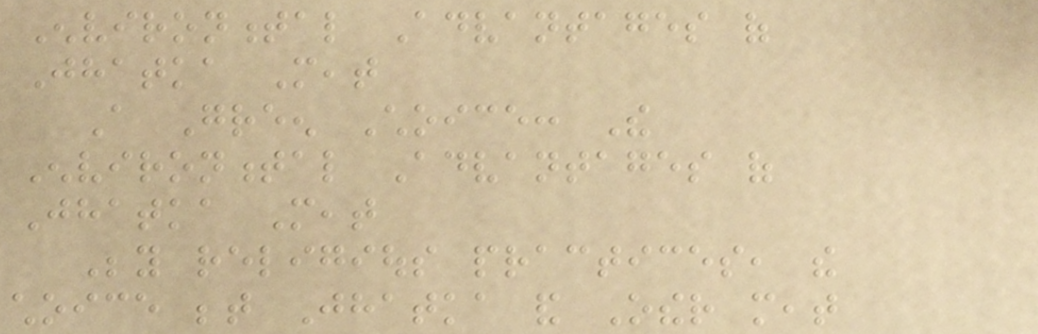Environmental Advantages of
Jhatka Meat
A Green Choice: The
Environmental Advantages of
Jhatka Meat
Beyond religious practices, the
choice between Jhatka and Other meat
